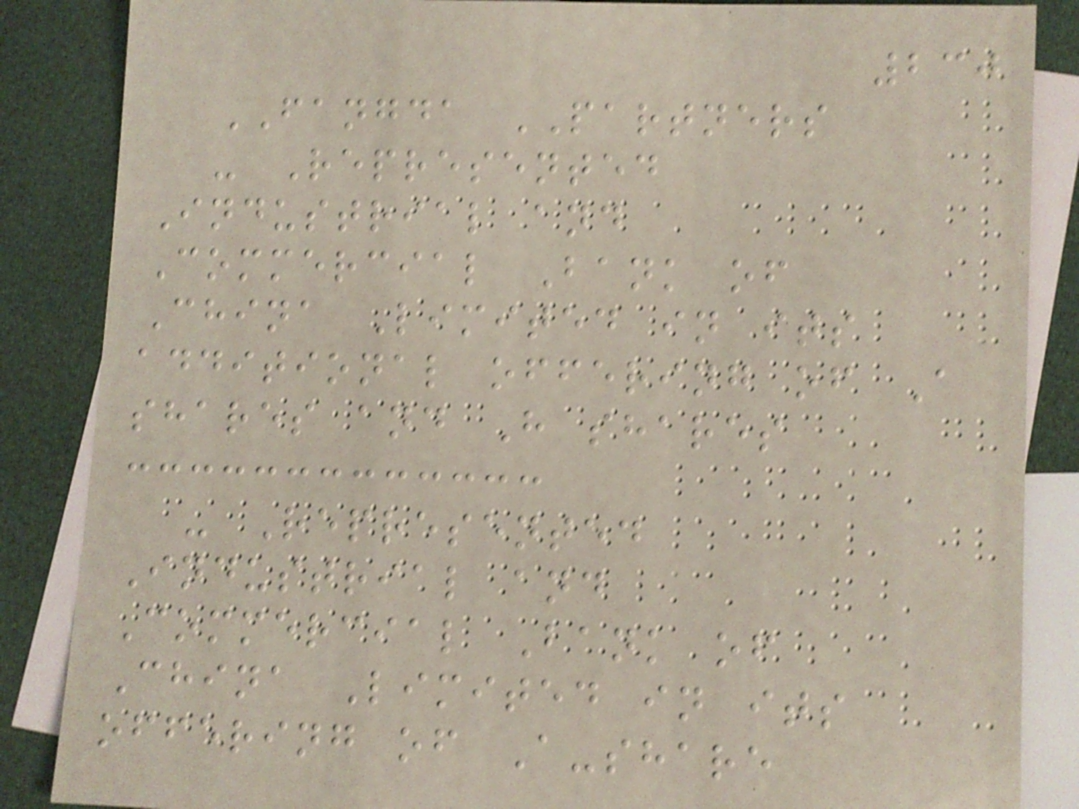230
FANGDA PARTNERS
- Represented
Industrial and
Commercial Bank of
China Limited in its
additional offering of A
shares and H shares
- Represented
Industrial and
Commercial Bank of
China Limited in its
offering of A-share
